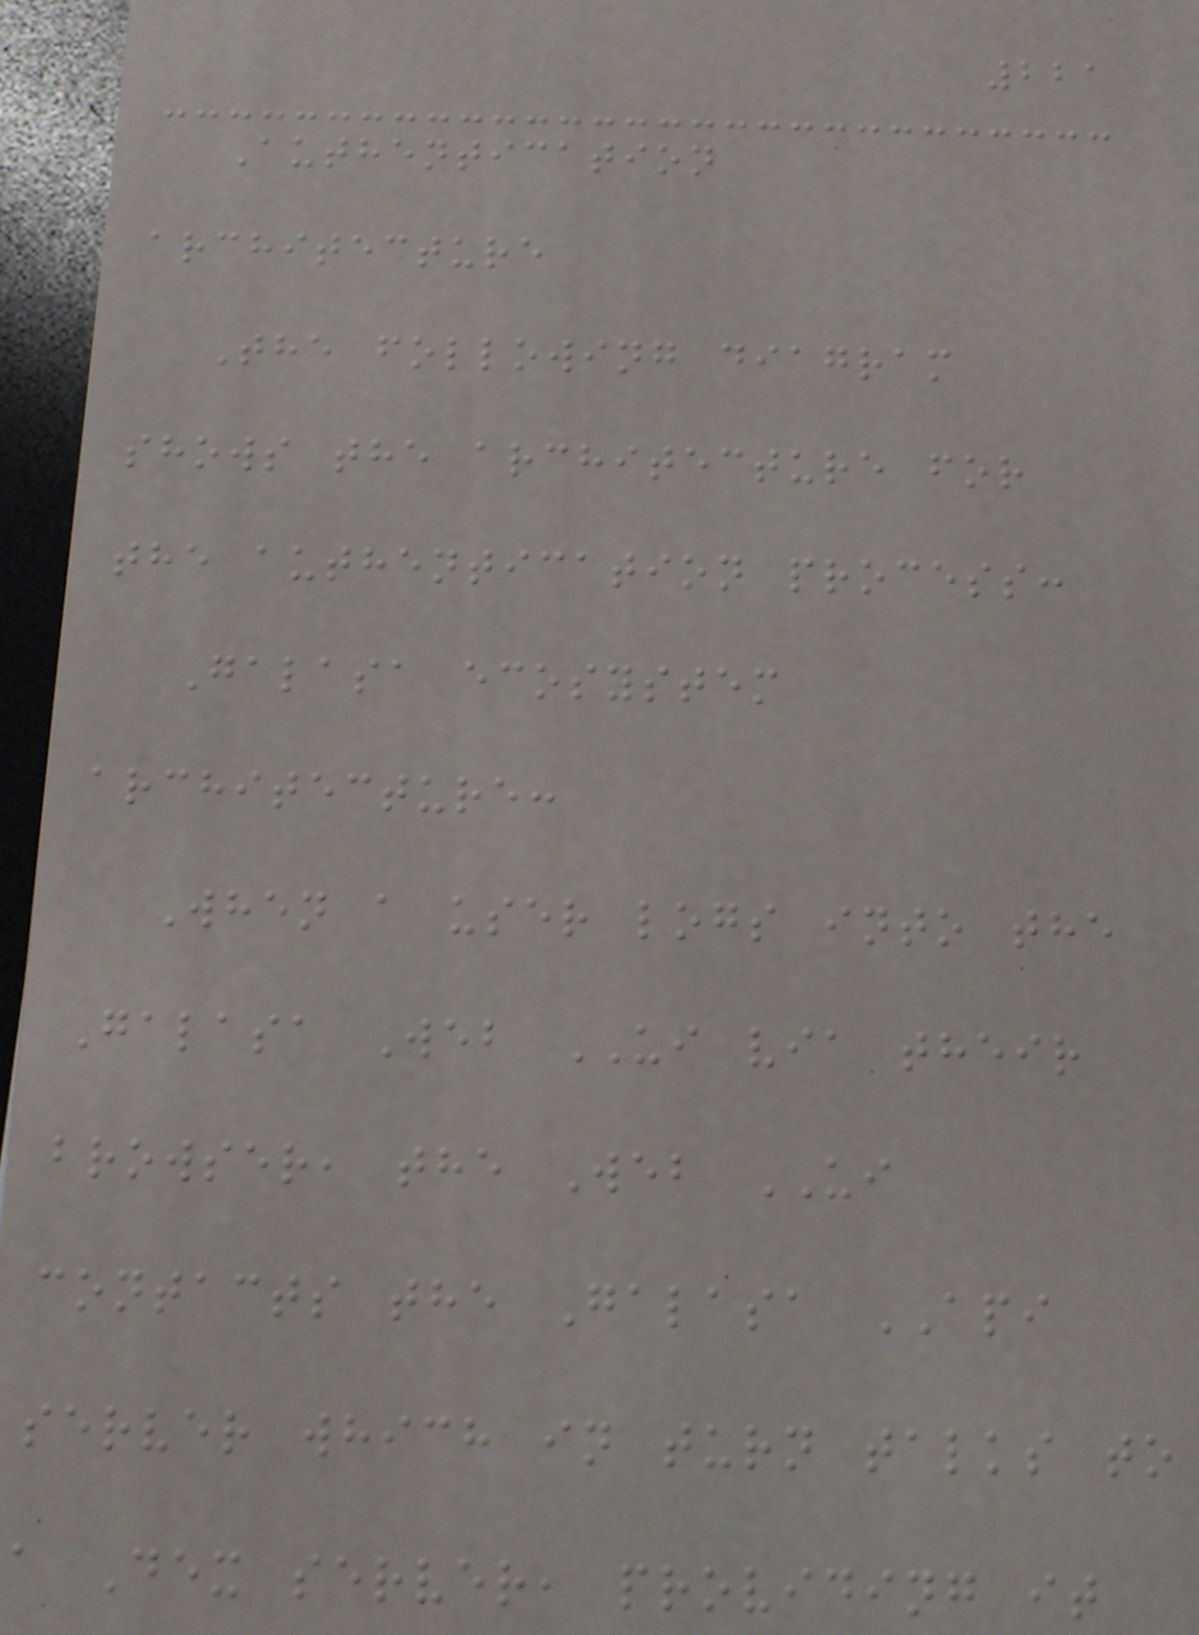221
Authentication
architecture
The following diagram
shows the architecture for
the authentication process:
Galasa ecosystem
architecture:
When a user logs into the
Galasa Web UI via their
browser, the Web UI
contacts the Galasa API
server which in turn talks to
a Dex server, providing it
